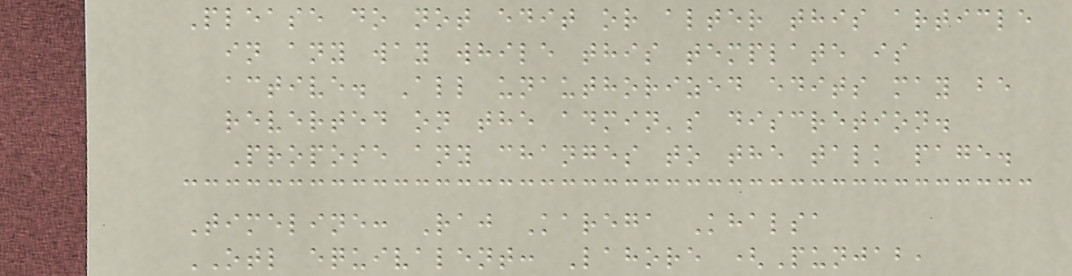Please do not edit or alter this article
in any way while this template is
active. All unauthorized edits may be
reverted on the admin's discretion.
Propose any changes to the talk page.
Timeline: Raj Karega Khalsa
OTL equivalent: Lahore (Punjab,
